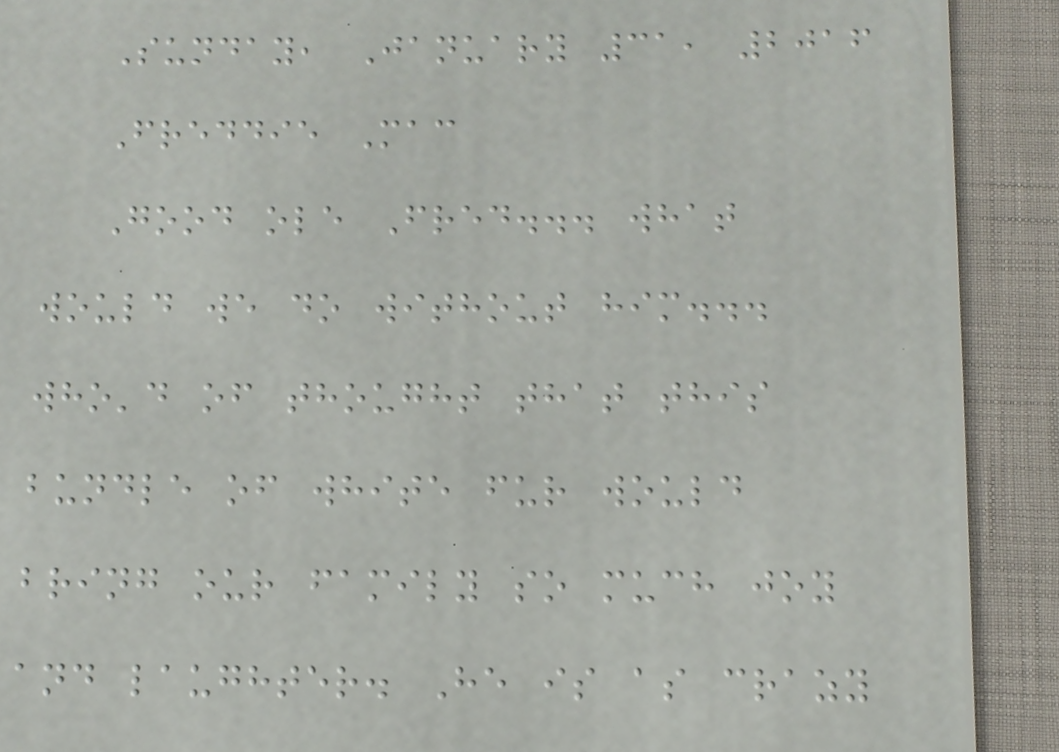Sunday, January 31, 2016
Freddie Mac
Good ole Fred... what
would we do without him...
who'd of thought that this
bundle of white fur would
bring our family so much joy
and laughter. He is as crazy
